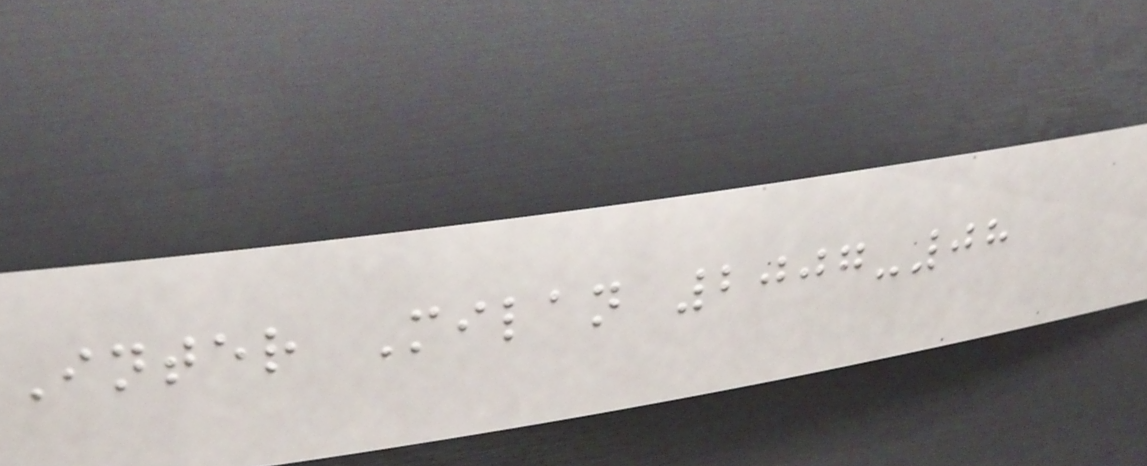Inter Milan 2007-08
